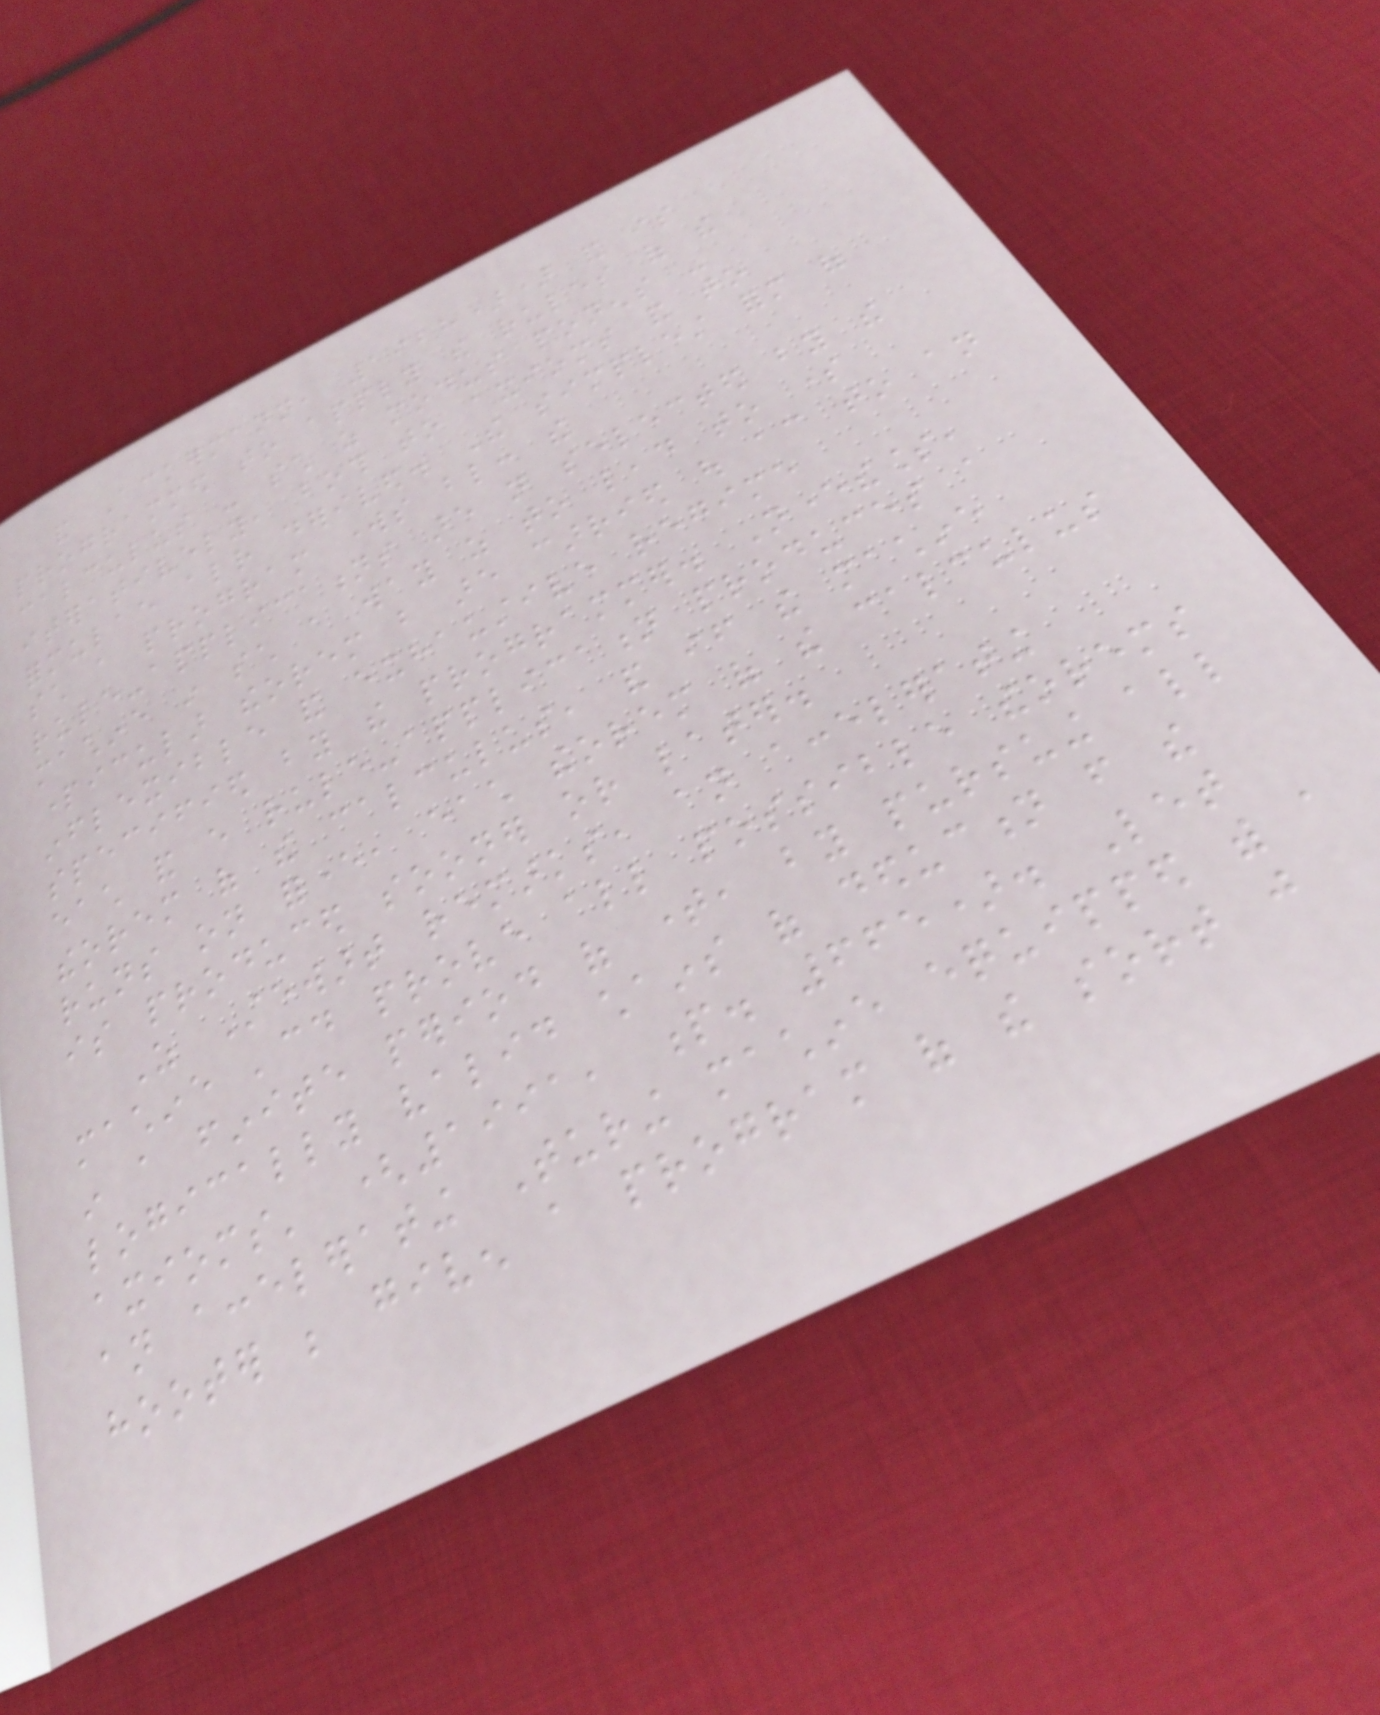and Ackermann, 1928)) and is
programmed to apply the rules of the
calculus - such as modus ponens -
iteratively, both to axioms and to
formulae already derived. The simplest form of
such a program works blind: the
rule-applications are not selected by the
machine in such a way as to lead to some
particular theorem but are carried out according to an
inflexible and exhaustive regime
specified by the programmer. Nevertheless,
each and every rule-application produces a
theorem of the calculus, and if the machine
runs on forever, each theorem of the calculus
is produced sooner or later.
As Stewart remarks, an accelerating
machine 'could prove all possible theorems
in a finite period of time, by pursuing all
logically valid chains of deduction from the
axioms' (1991, p. 665). Let
an accelerating Turing machine equipped with a
hooter be given a program of the sort just
